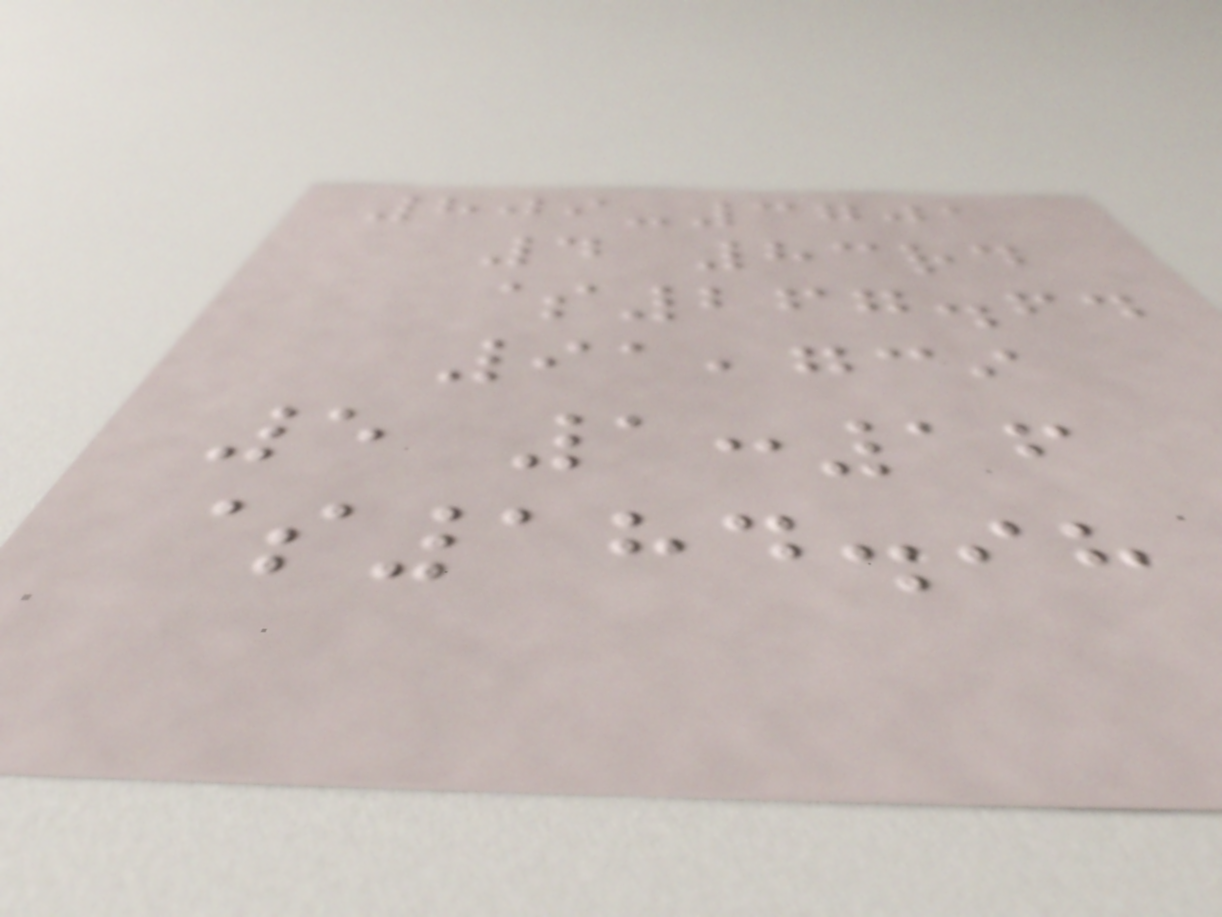809-3701
4 83rd
$267.64
91,739
5 1:16
$184.98
